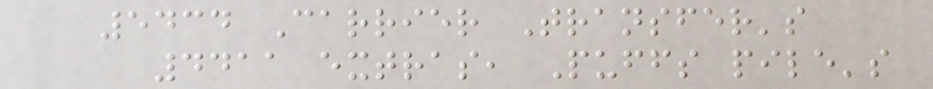5434 Carrier Transfer's
4411 extras, Puffs pile's
